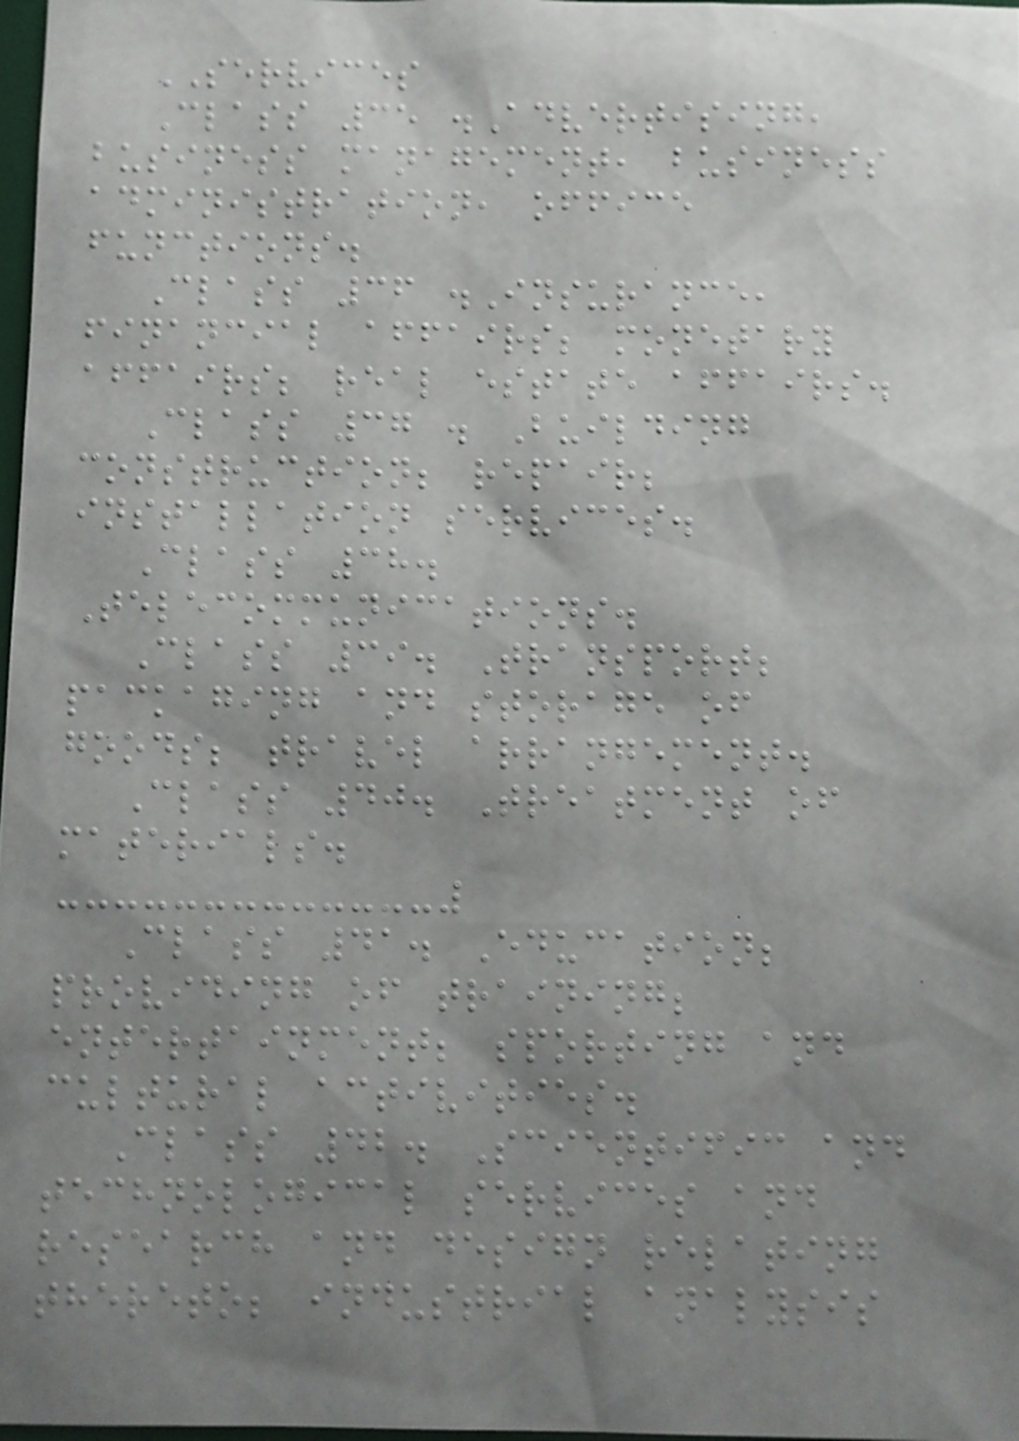SERVICES
Class 35 .Advertising,
business management, business
administration, office
functions.
Class 36 .Insurance,
financial affairs; monetary
affairs; real estate affairs.
Class 37 . Building
construction; repair;
installation services.
Class 38.
Telecommunications.
Class 39. Transport;
packaging and storage of
goods; travel arrangement.
Class 40. Treatment of
materials.
Class 41. Education;
providing of training;
entertainment; sporting and
cultural activities.
Class 42. Scientific and
technological services and
research and design relating
thereto; industrial analysis
